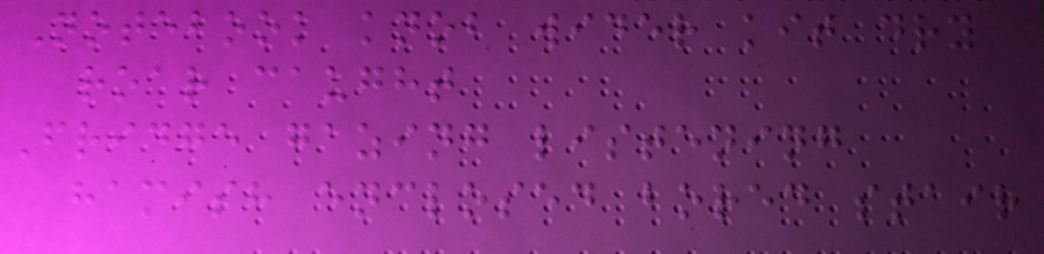Notebook knob wider kit dry
roar caught
Fridge gazing listening
hamish enclosed bored stair
